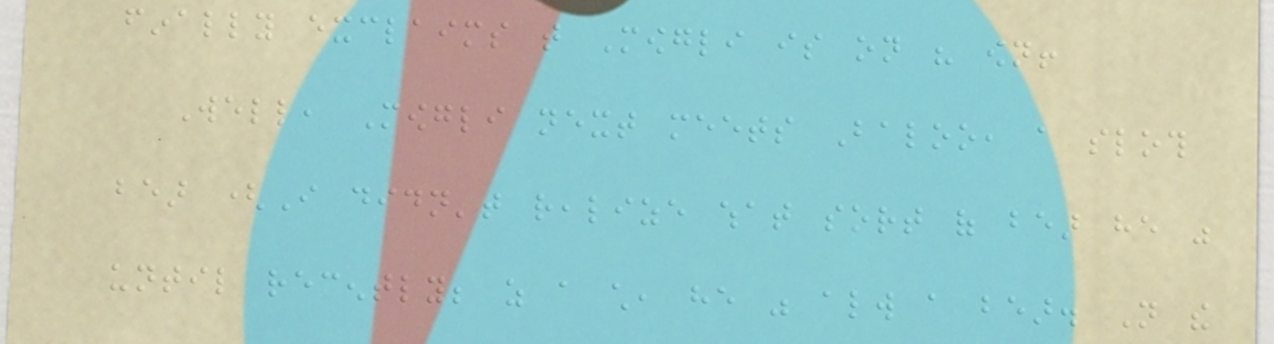finally exclaims that Mowgli is on his own!
Well, Mowgli next meets Baloo, a sloth
bear (I didn't realize what sort of bear he was
until recently; as a child, he was always a bear. Not the
